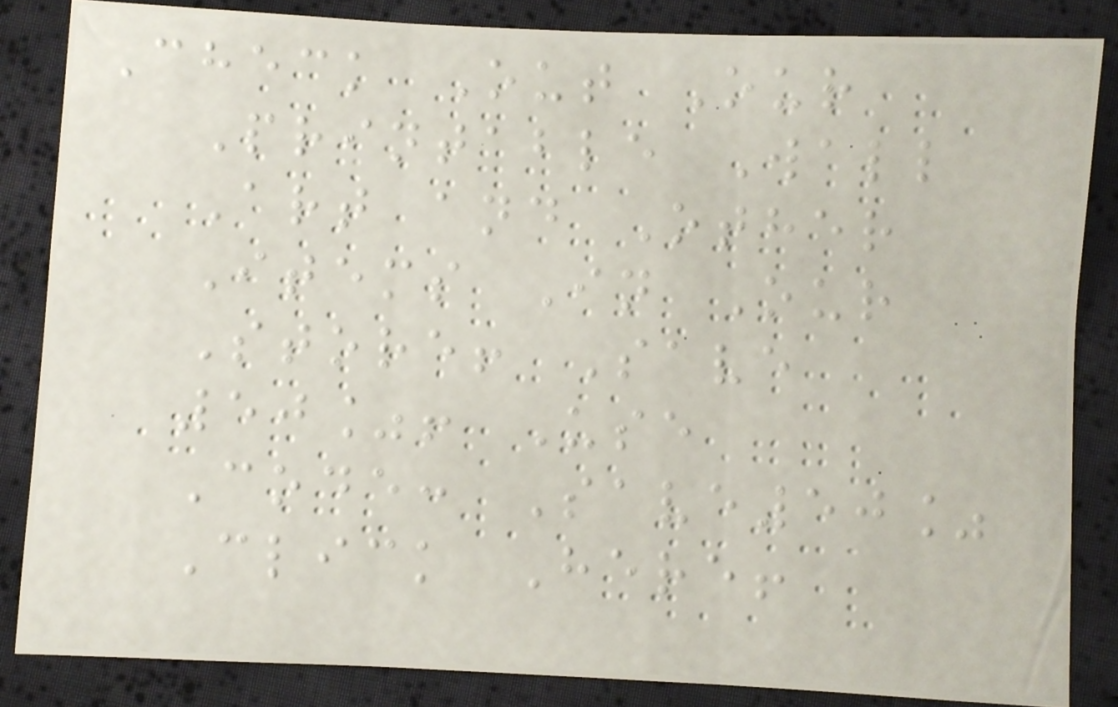Check Out Our
Printable Wall
Art and Other
Items In Our
Store! Save
50%! Use
Code: Save50%
Click Here!
